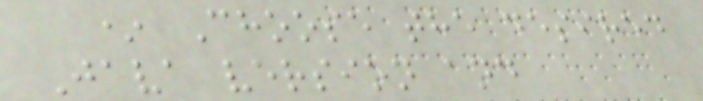* Choose the desired
Java version and
